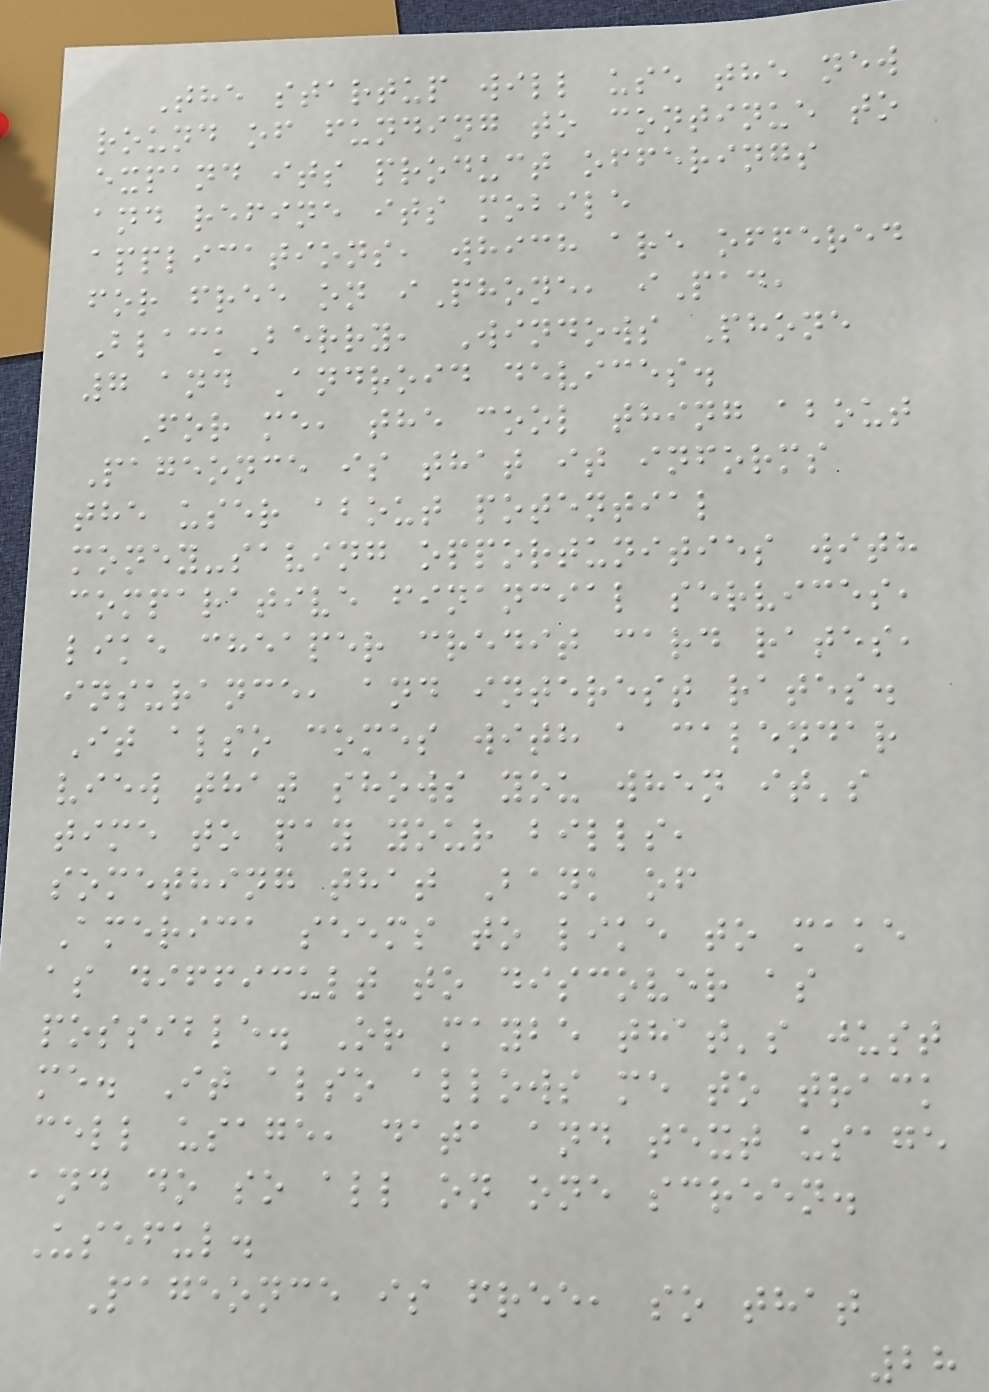The startup will use the new
round of funding to continue to
expand its product offerings
and refine its mobile
applications, which are offered
for free on iPhone, iPad,
BlackBerry, Windows Phone
7 and Android devices.
For me, the cool thing about
Pageonce is that it informs
the user about potential
money-saving opportunities with
comparative financial services,
like cheaper credit card rates,
insurance, and interest rates.
It also comes with a calendar
view that shows you when it's
time to pay your bills,
something that Bank of
America seems to like to make
as difficult to discover as
possible. Or maybe that's just
me. It also allows me to track
cell usage, data and text usage
and do so all on one screen.
Useful.
Pageonce is free, so that
28
